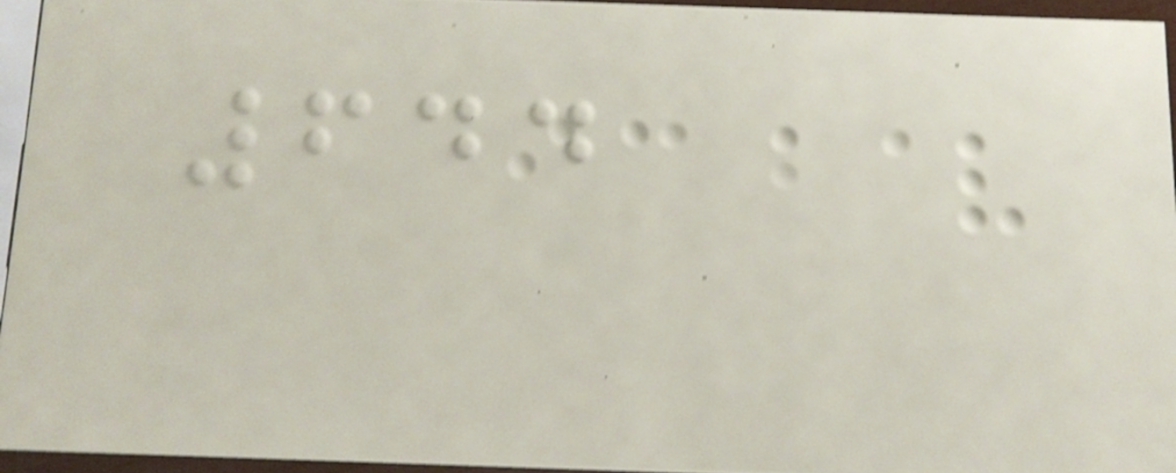644
